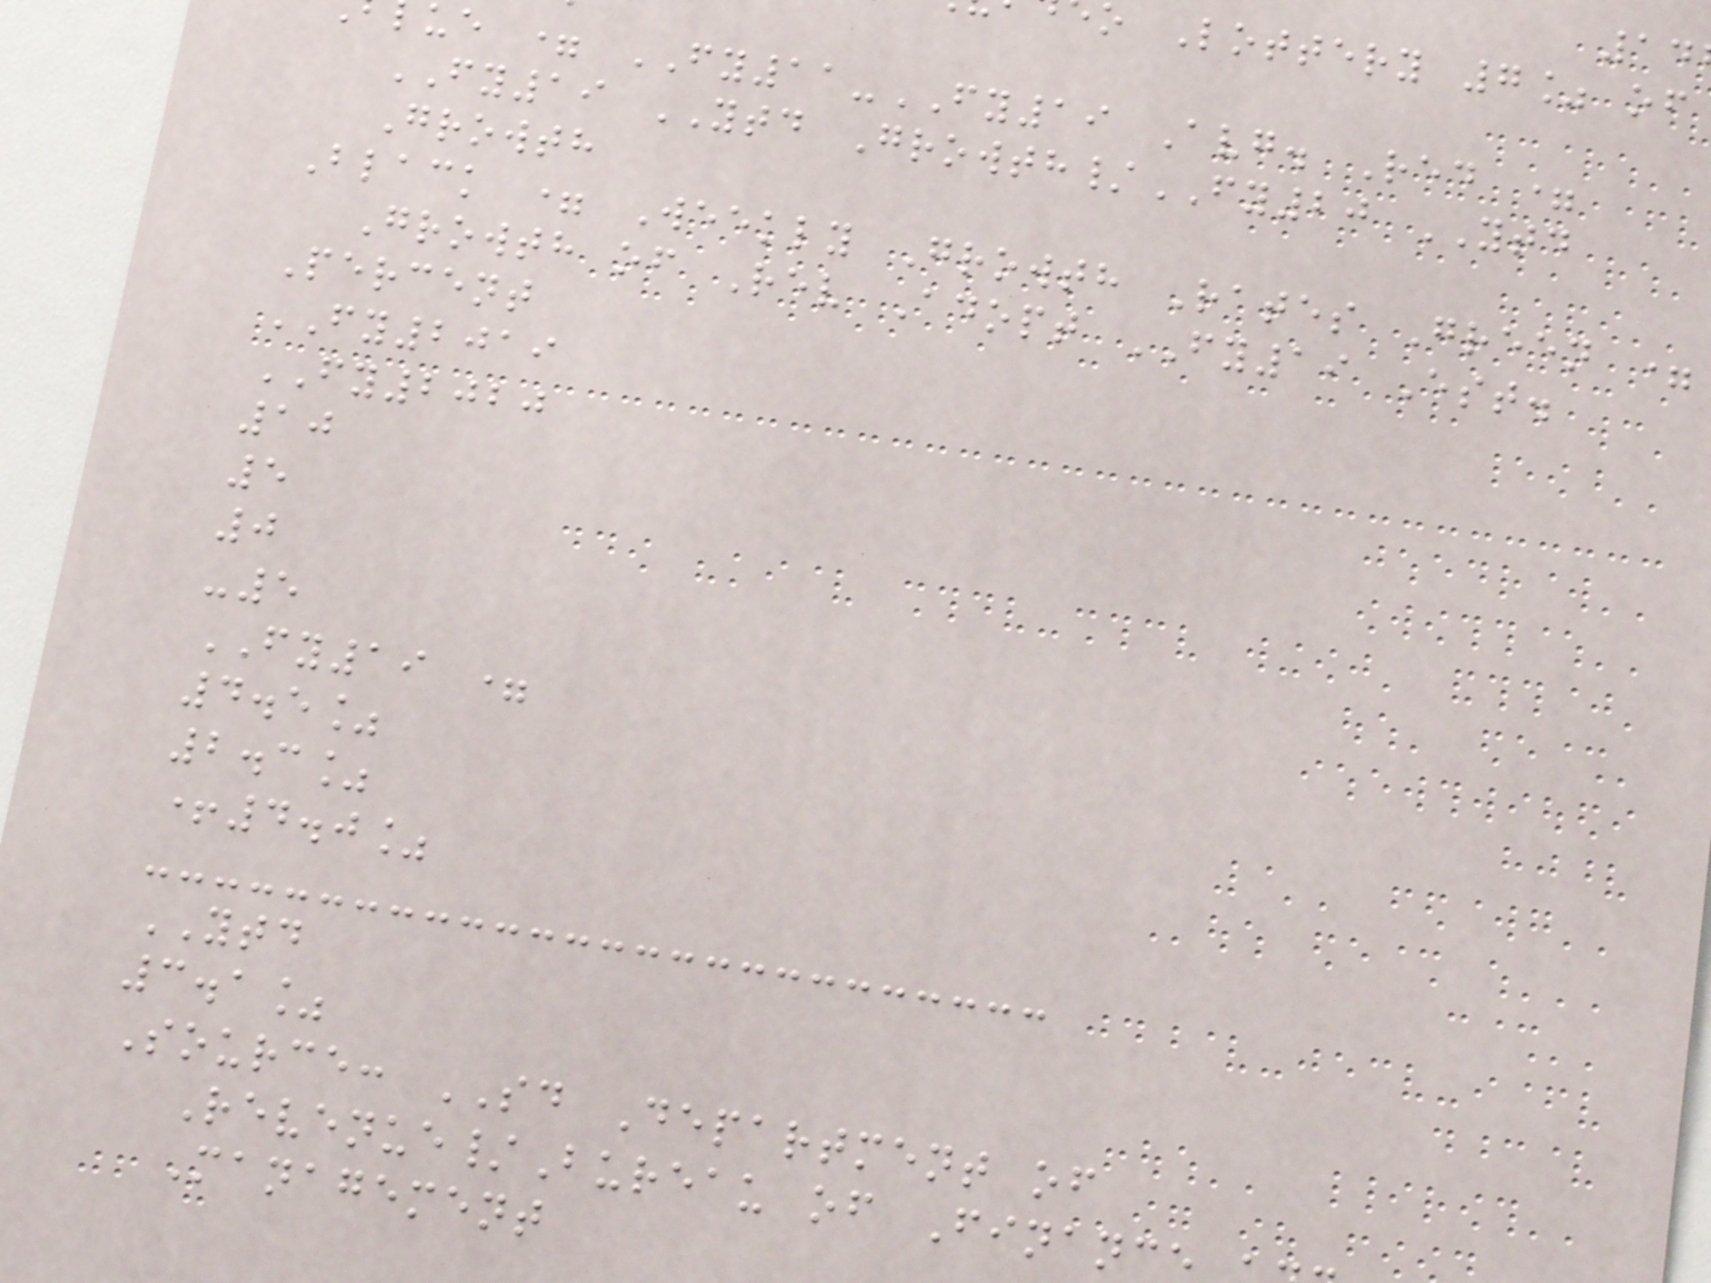o Lottery 7% of
ue = FY11-FY19 Avg. Red =
FY19 YTD Growth/FY20 YTD
Growth
Black = Weekly Growth Rates Green =
Growth of Rev Adopt FY19 Est.
Percent
FY2019
FY2020
10
5
0
-5
FY19 =
4.5%
2.3%
+4.0%
YTD
3.1%
Source: SD Department of
Revenue/Bureau of Financ
Management
